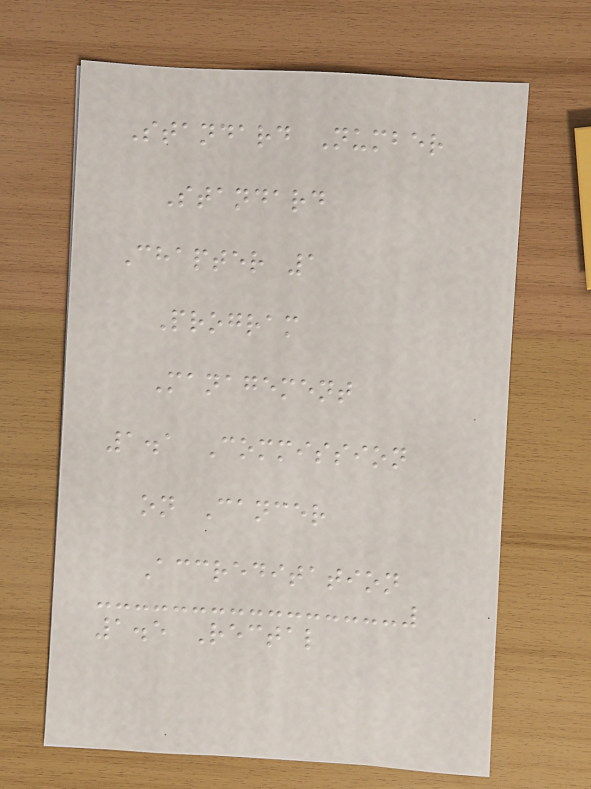Standard Number
Standard
Chapter 1
Program
Management
1.1 Commission
on Cancer
Accreditation
1.5 Rectal
